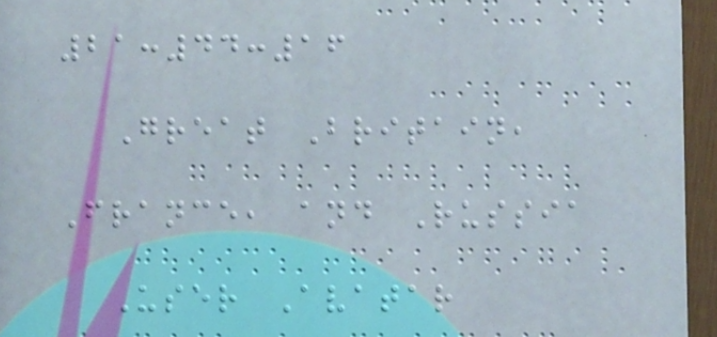21:44:16
Great Britain,
France, and Russia
User Avatar
